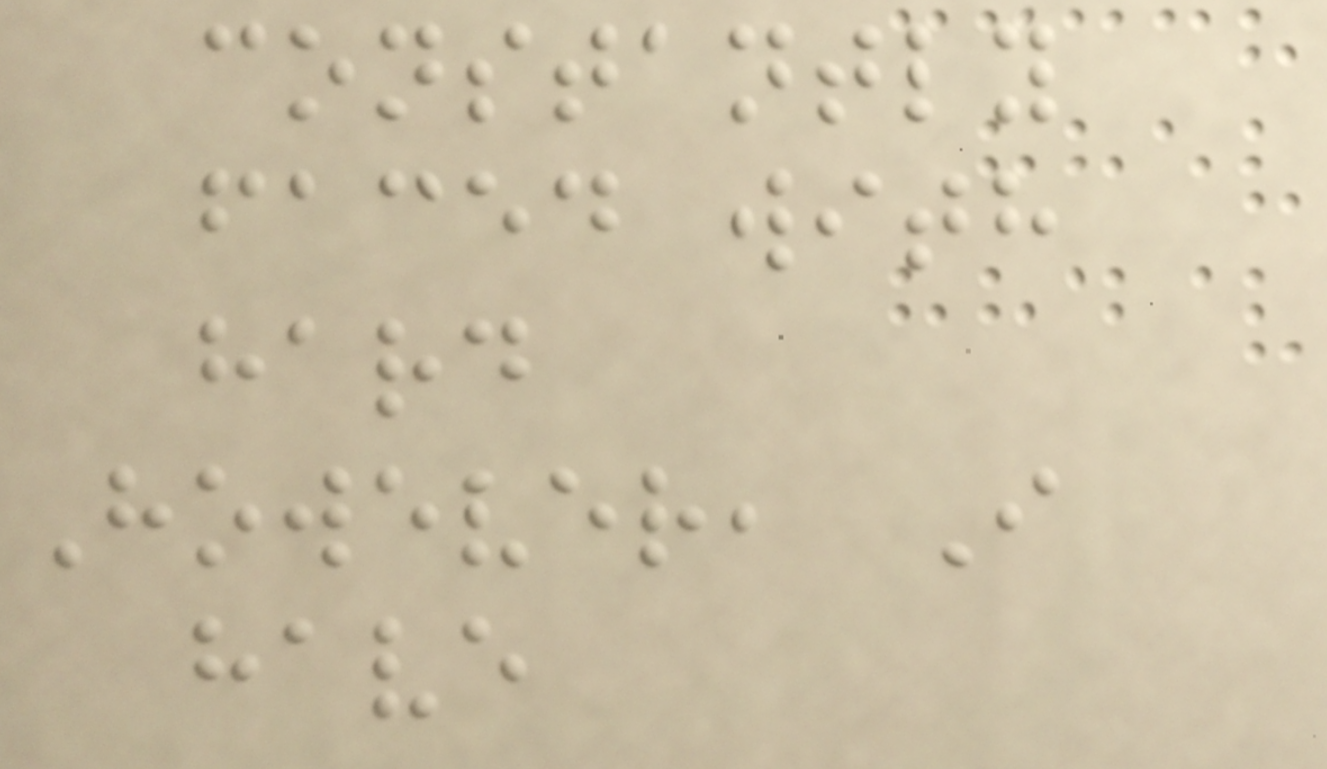constantly
faced with
hard
However, I
have
